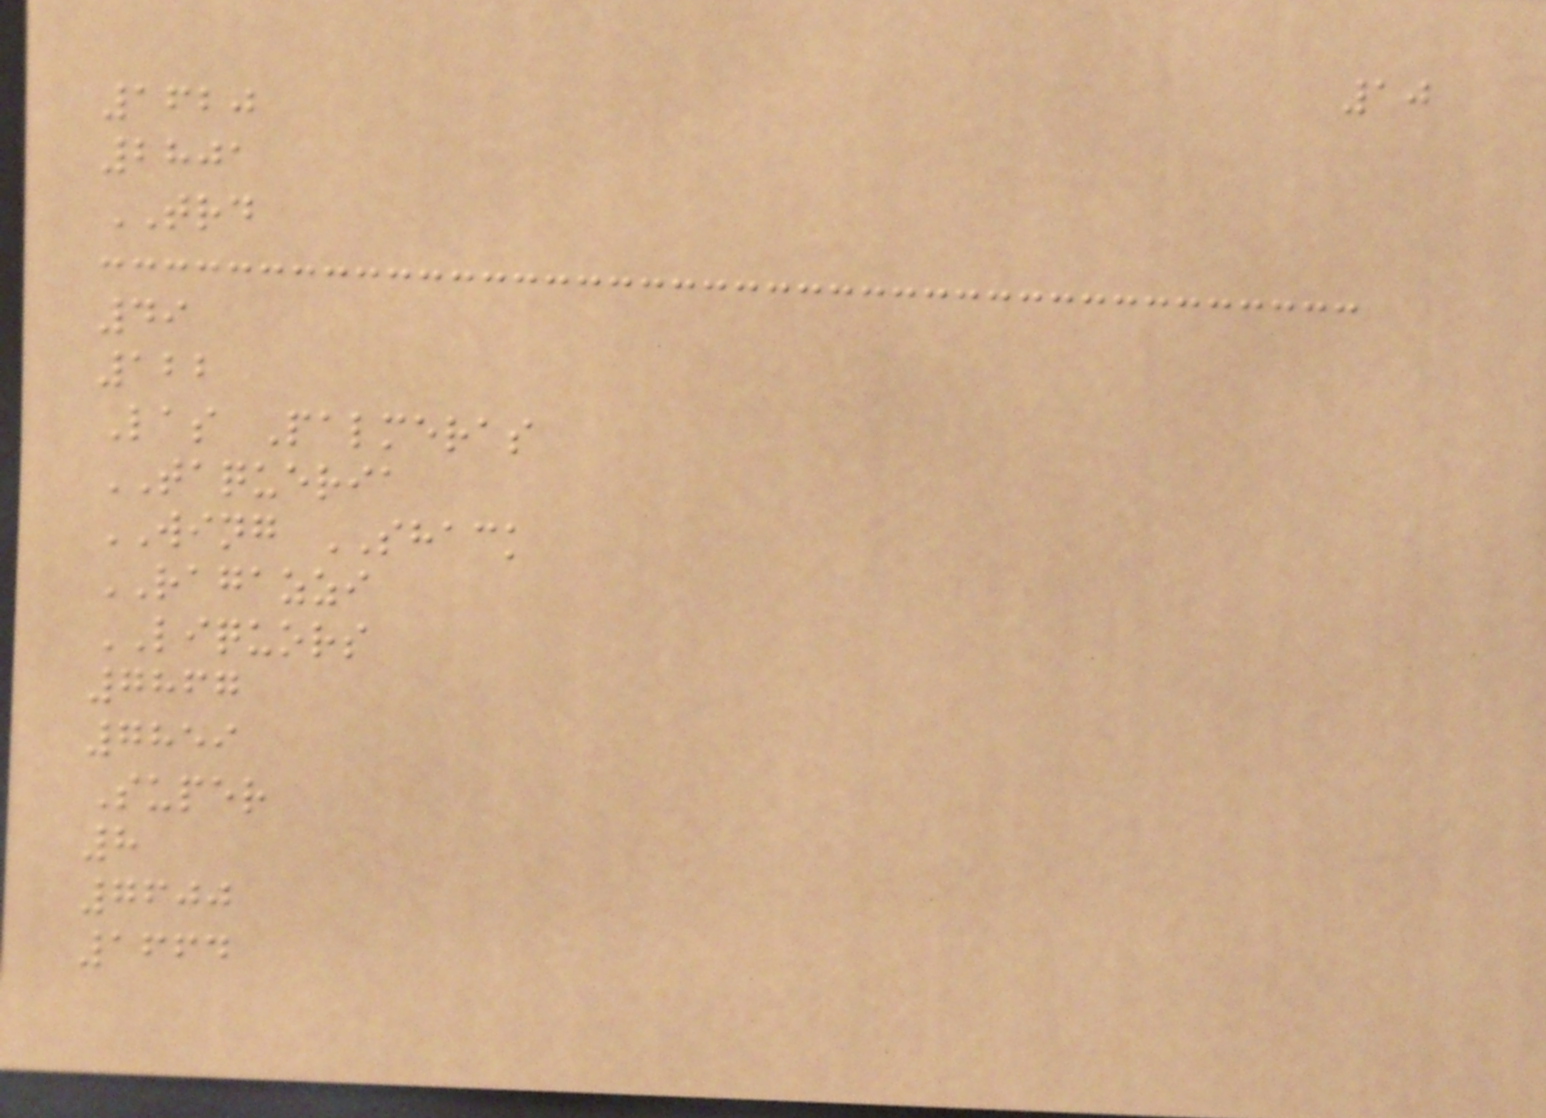10
1620
2801
TRD
49
122
Las Palmeras
TAQUERIA
WING SHACK
RAGAZZI
LIQUORS
7867
7859
Super
8
7600
1664
